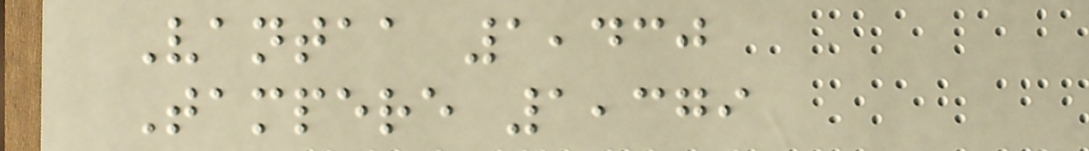Vantaa 1,430
Tampere 1,379
